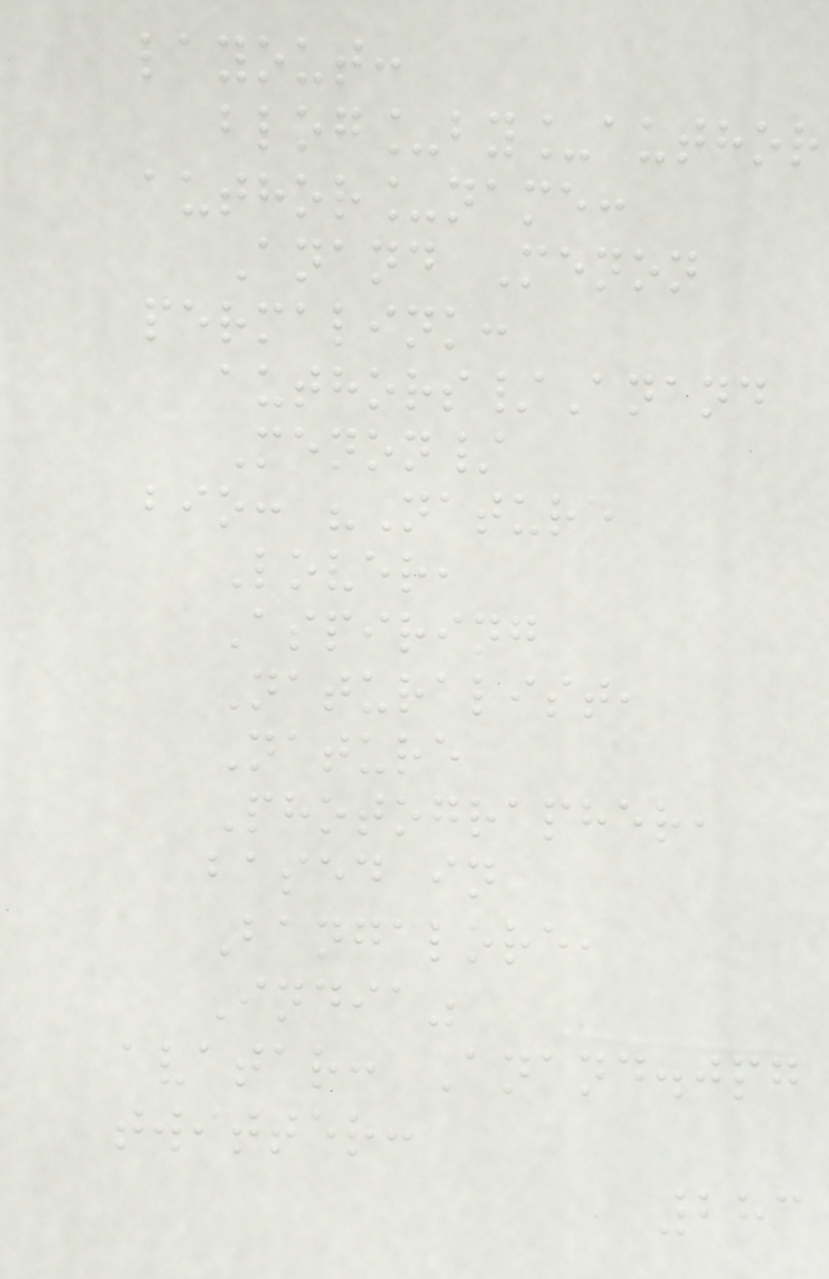layout:
blog_by_author
author_name:
Anand Menon
permalink:
authors/Anand
Menon/
bio: "Nature
Lover,
Aspiring
Naturalist,
Nature
Photographer,
based in
Bangalore,
India"
avatar: Anand.jpg
twitter:
283
